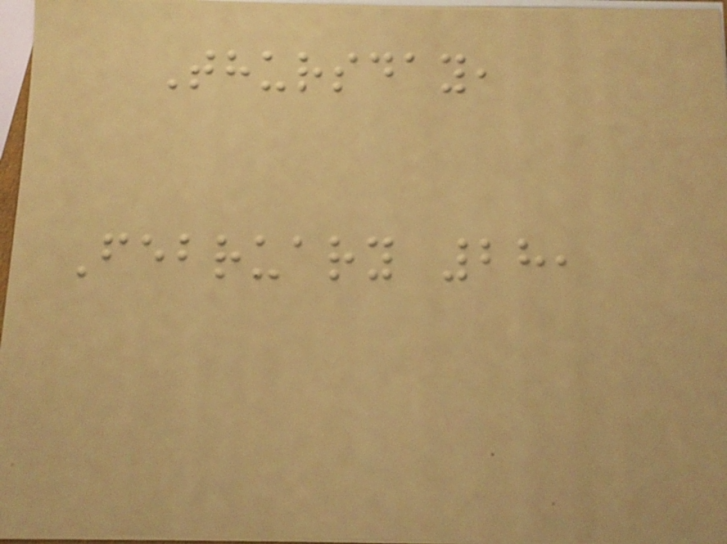Thursday,
February 28,
